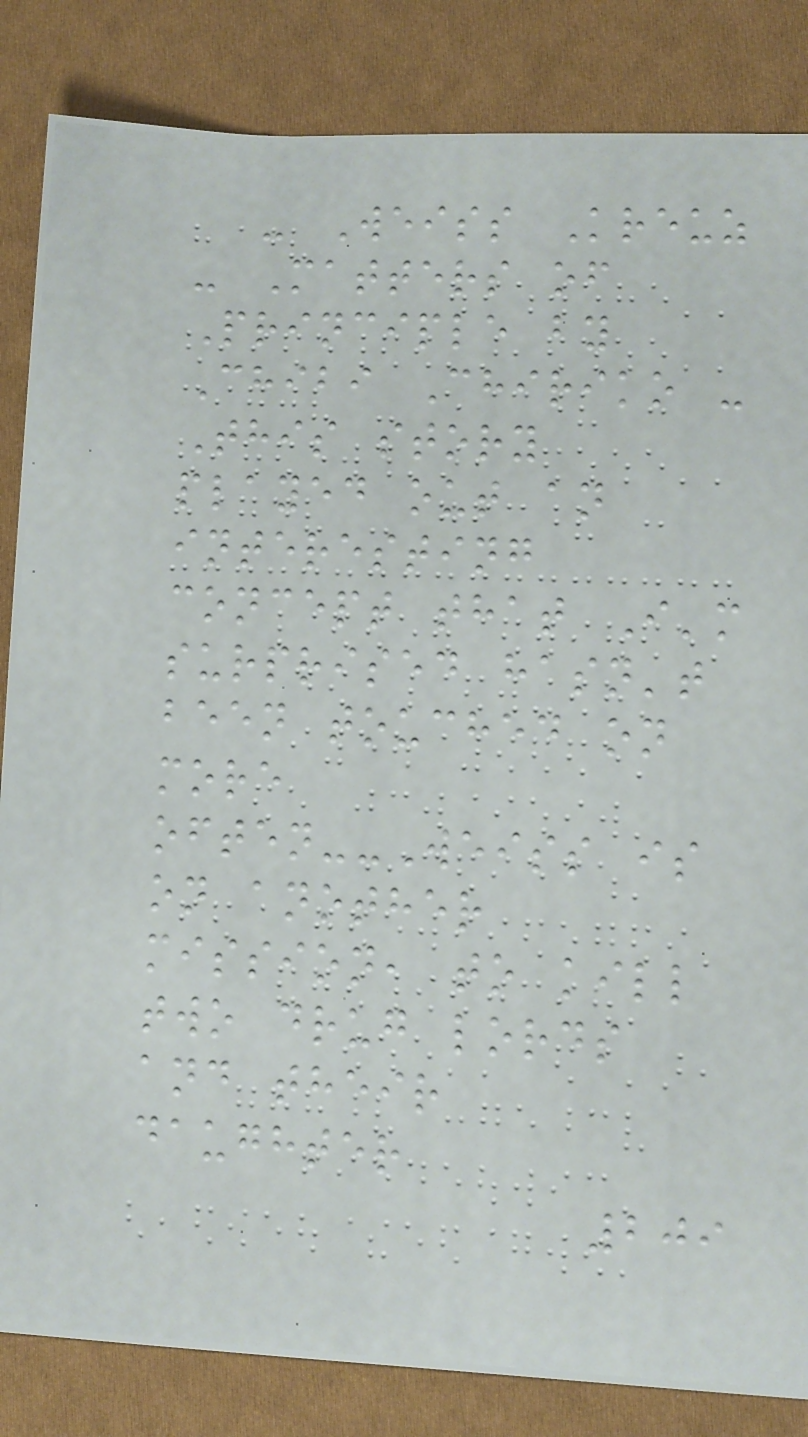- Weiss Kreuz
- Matters of
Principle by
Chibi Chiriko -
This story
played out an
interesting
concept that I'm
surprised hasn't
been touched on
more
often--Weiss is
on another
mission, to kill
two drug lords
and their
daughter
209
